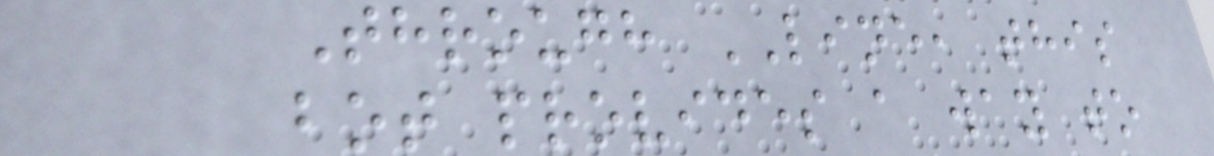Through LINE, this
bot provides a way to
